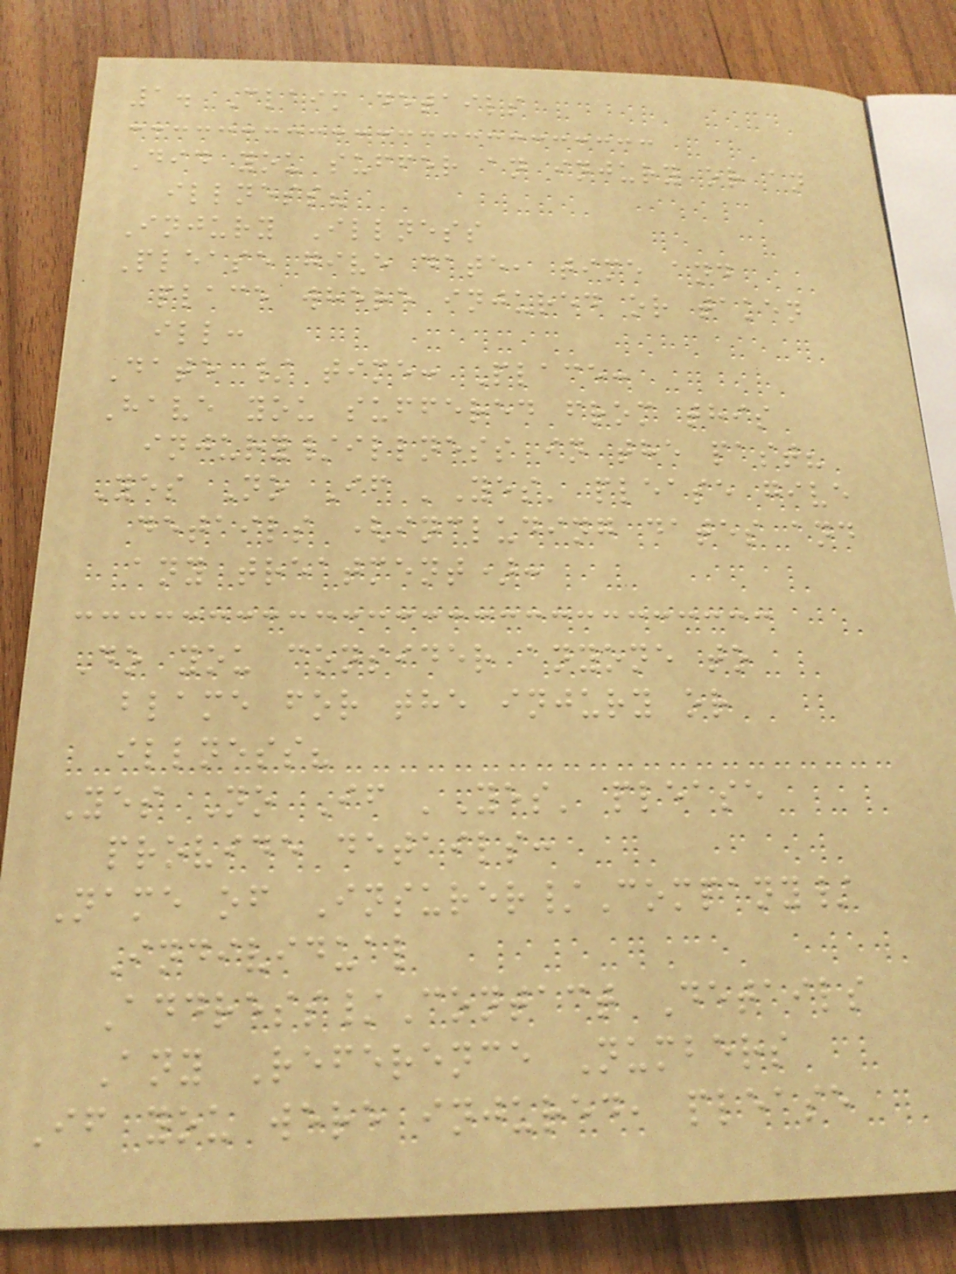1. Claim details
Did you suffer an injury or an
illness?
Injury Illness
Please give date, time and
place where injured or taken
ill:
Date / time: Place:
Have you suffered from this
injury/illness in the past?
Yes No If 'Yes' please give
details (including dates and
any treatment):
Do you consider anyone to
blame for the injury or
illness?
Yes No If 'Yes' please
provide details:
Name of Insurer/Company/
Individual
Address/Contact Details
Any Reference Numbers
If you were injured, please
